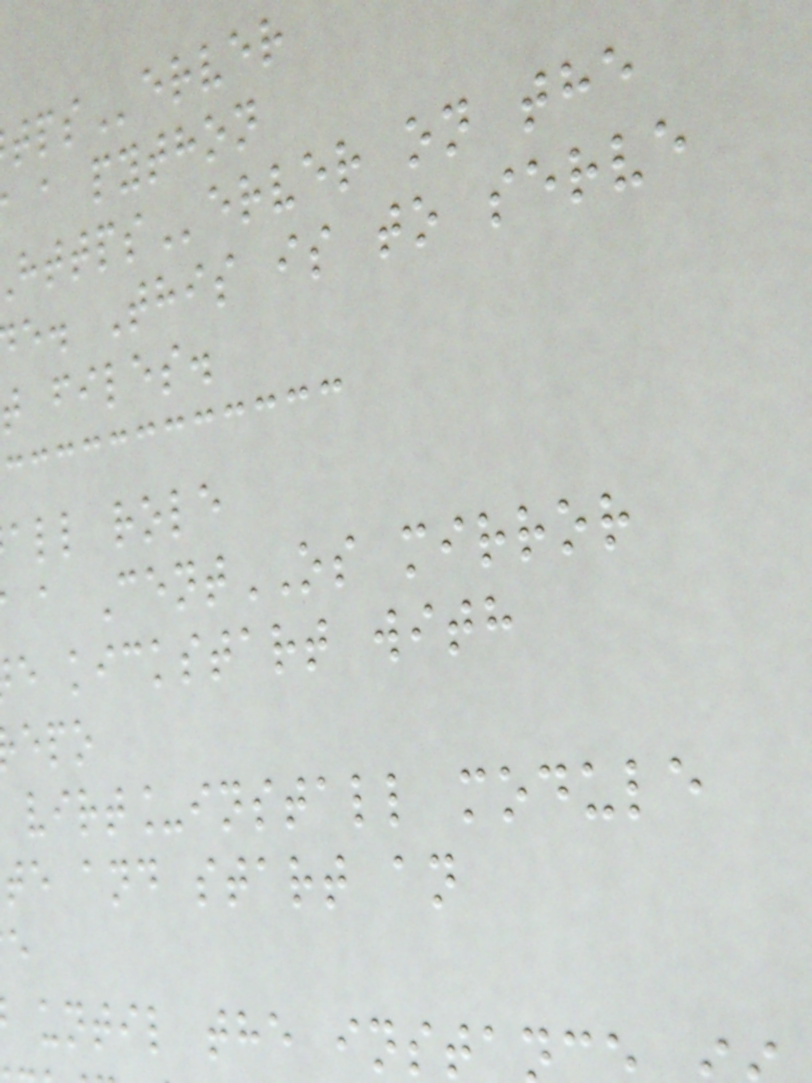a python
erver on the
e. This is to serve
t files.
all role
a CentOS mirror
e kickstart with
virt_install module
te and start an
until the insta
